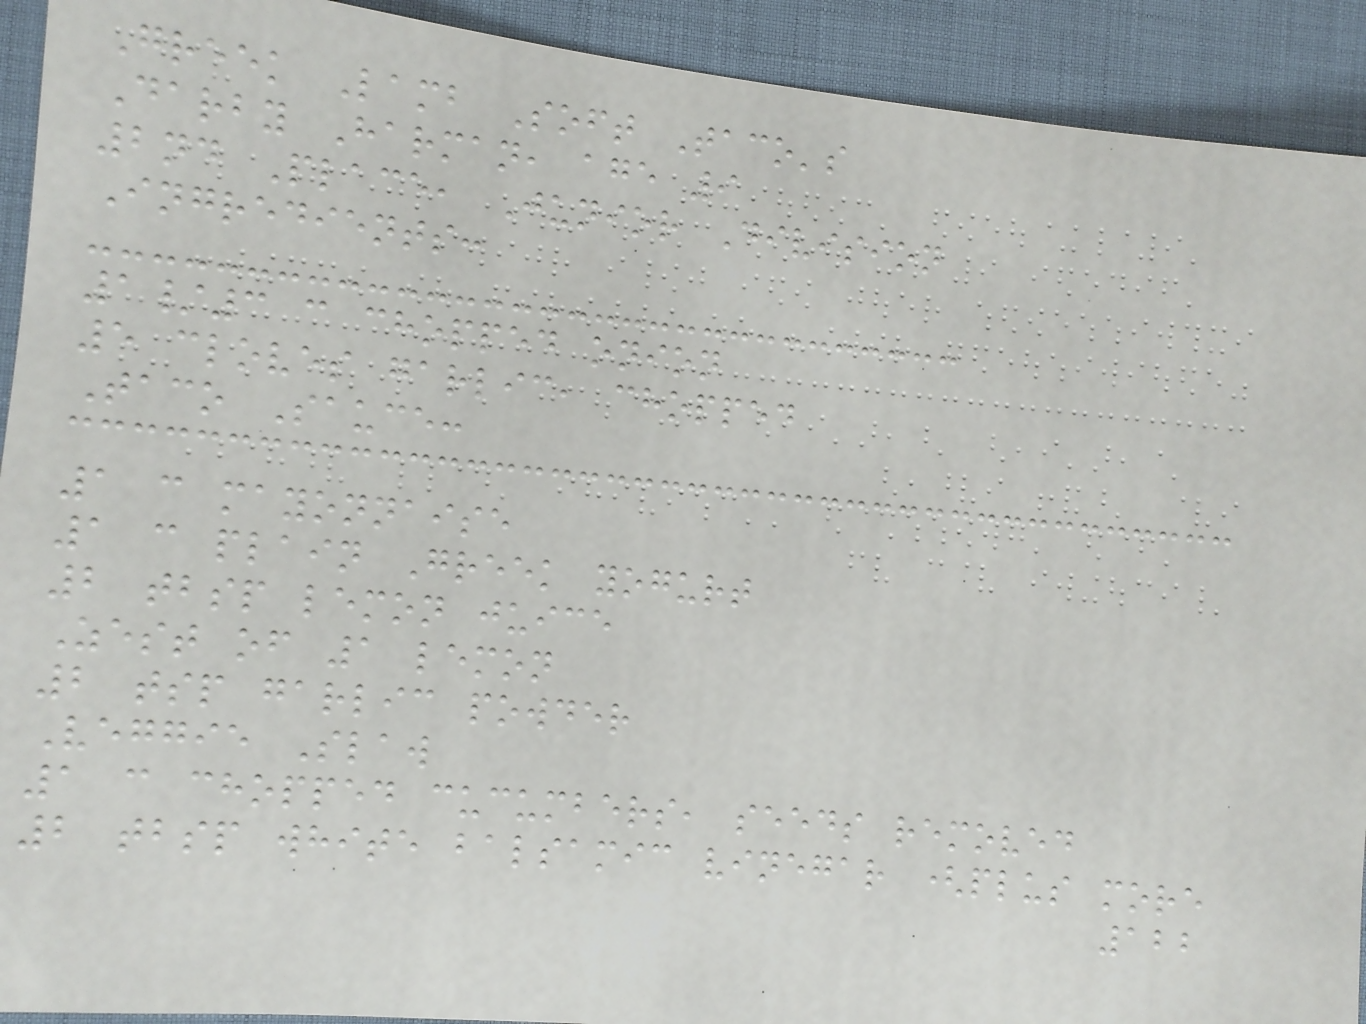Greek Lamb Soft Taco's
Darby Harman, age 9
2nd Place, Junior Division
Ingredients:
1/3 c chopped onion
5 cloves garlic, chopped
Taco Sauce:
1 c mayonnaise
1 c plain Greek yogurt
2 tbsp lemon juice
Zest of 1 lemon
2 tsp garlic powder
Veggie Slaw
1 c chopped cucumbers, seeds removed
2 tbsp white balsamic vinegar (plus more
122
